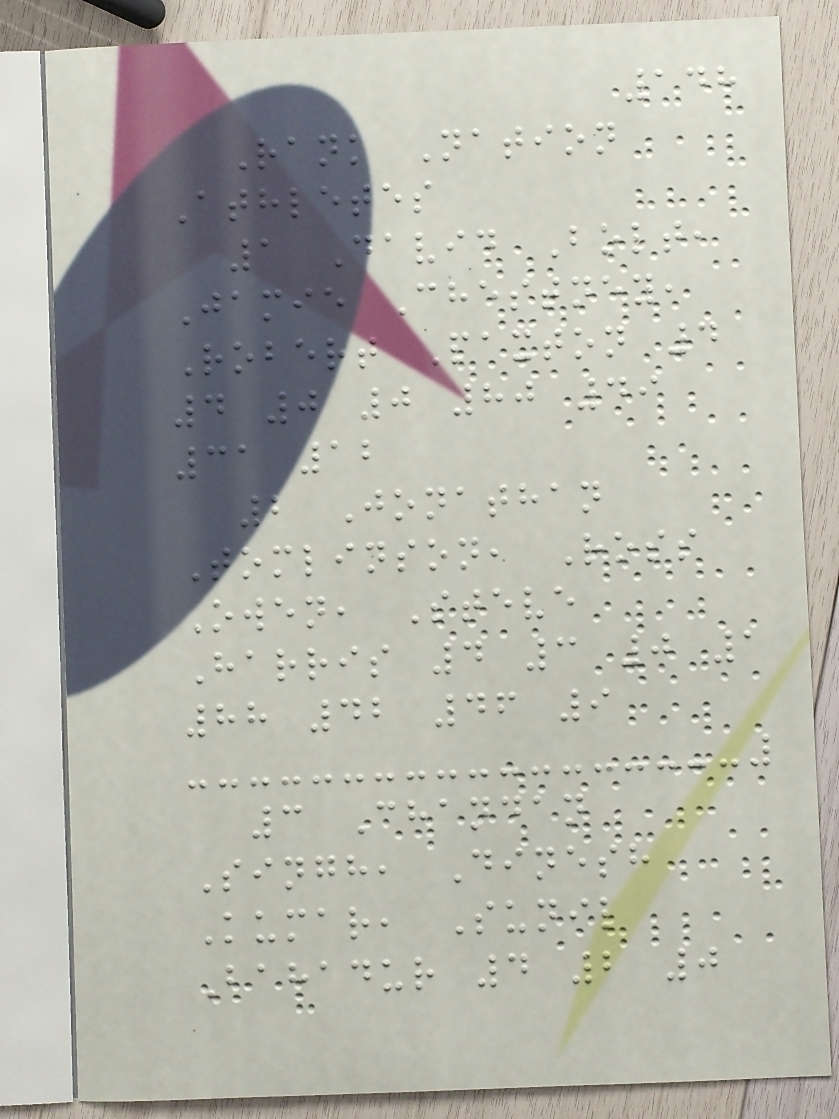148
Rank Nation
Athletes
1 David Bolt,
Jamie Chestney,
Robert Paxton 4
4 0 0 80 49
31 12
2 Jonathan
Tomlinson, Ross
Owen, Steve
Harris 4 3 0 1
88 42 46 9
3 Chandan
Singh, Dinesh
Kumar, Sunil
Bahadur 4 2 0
